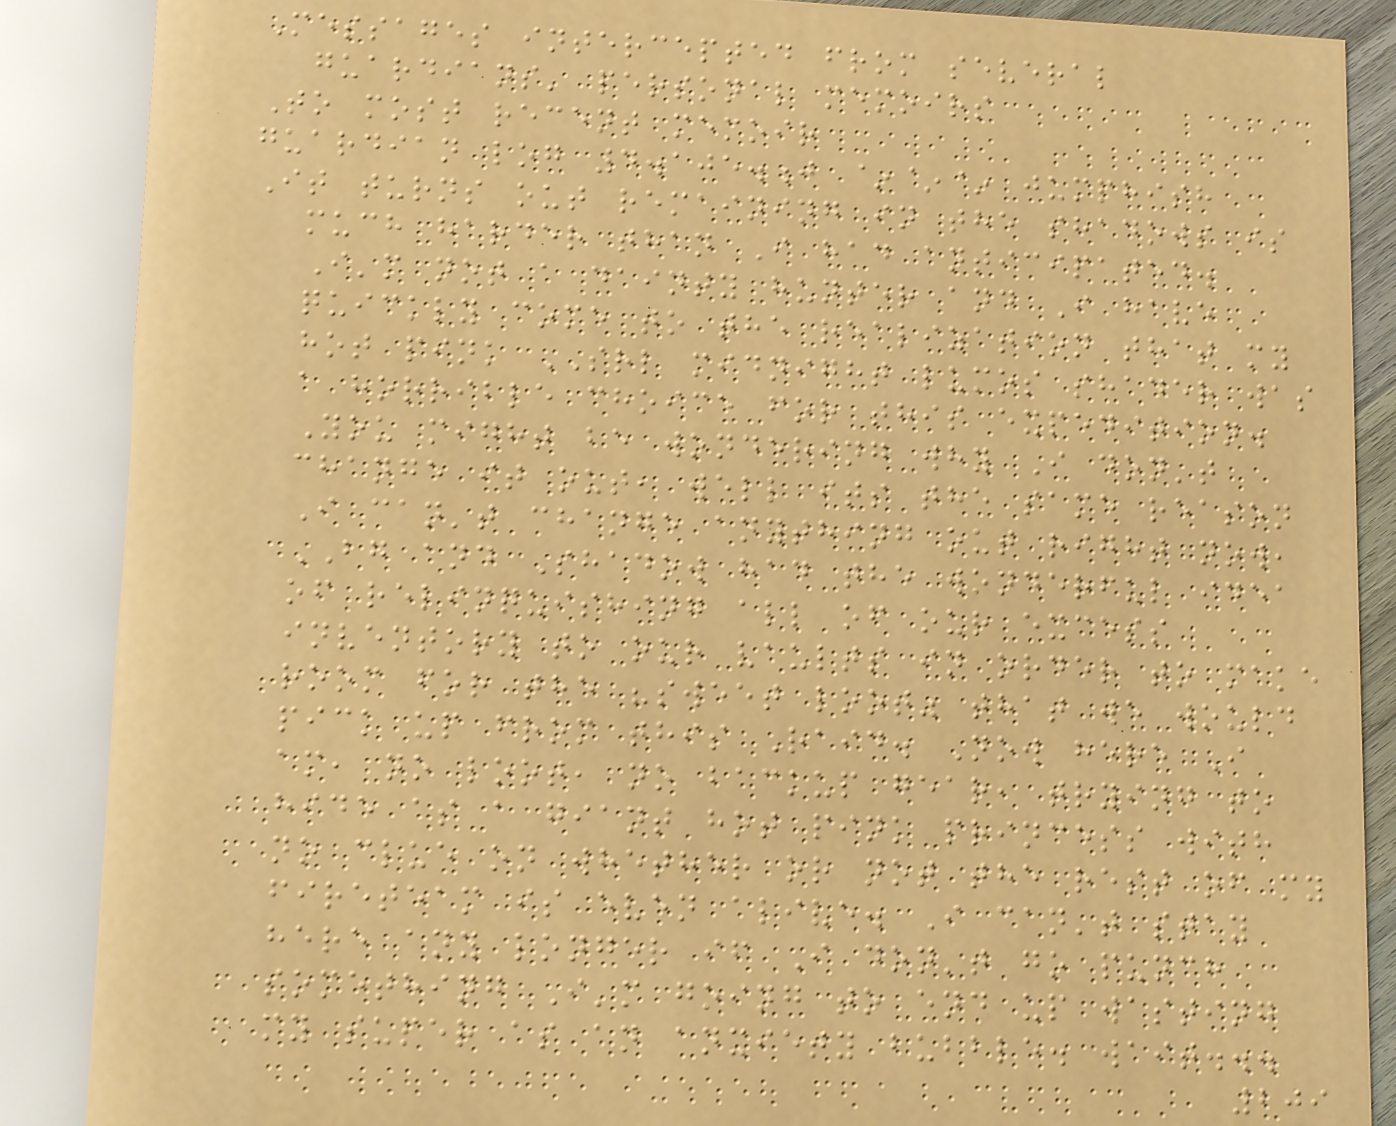Messages intercepted from several
guardians' personal memoirs
To most recent memoir
guardian log 4.105.j ~~~ jumphish
It turns out remaining in the shadows is
much harder than I had anticipated.
I'm not a dainty hunter and I have
quickly come to the realization that my
hot pink SRL midnight lumos shader was
a horrible choice for this expedition.
You might be wondering why I don't
change it out, well its the same reason
I can't change anything out right now,
BG and Shadow had the wonderful idea
of relinquishing all of our excess
inventory to our vaults in order to make
room for the "sweet loot" that we would
pick up from this Raid. Now here I
am, no loot, no backup gear, trying to
hide as a giant hot pink princess with
no clue on whether or not the rest of my
fireteam is even alive. I can't stay
here any longer if I don't go punch
something I'm going to end up wasting
my super as an anxiety bubble. wait...
209
